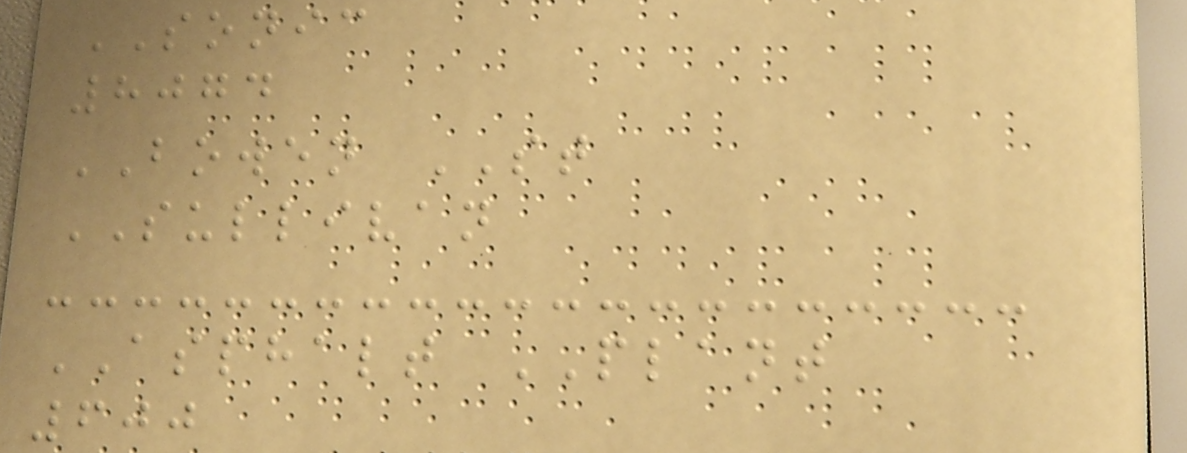SONIC
8074
BOWEN ST
SULLIVAN
ASPHALT PLANT
600
